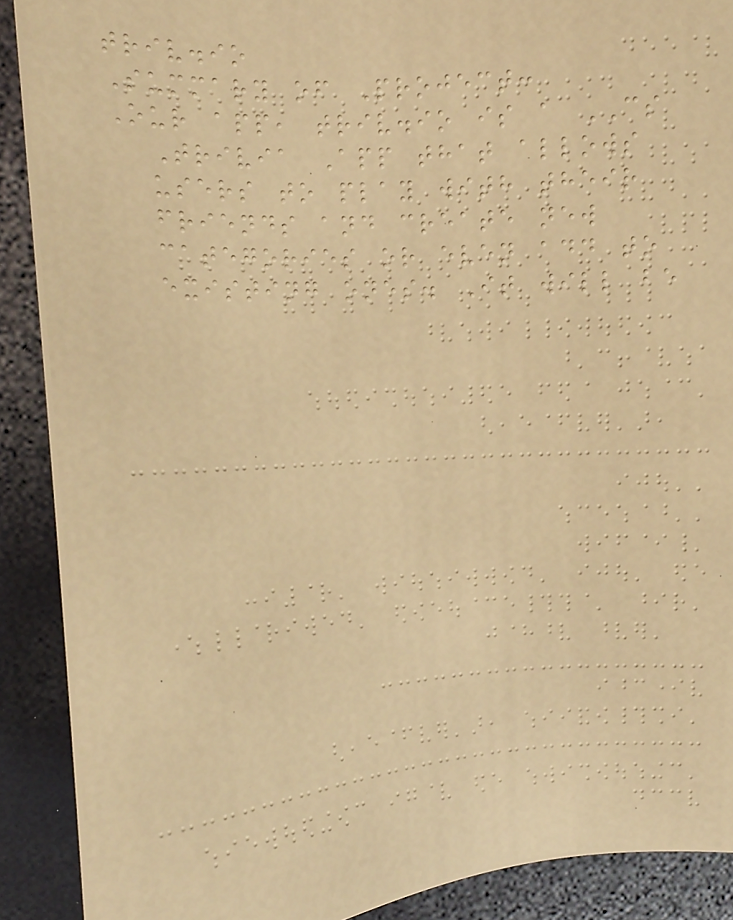triv.io
Summary of Project:
Our app, triv.io is a CS
Trivia App that allows
users to play with their
friends and create new
categories or even add to
existing ones. It will be
